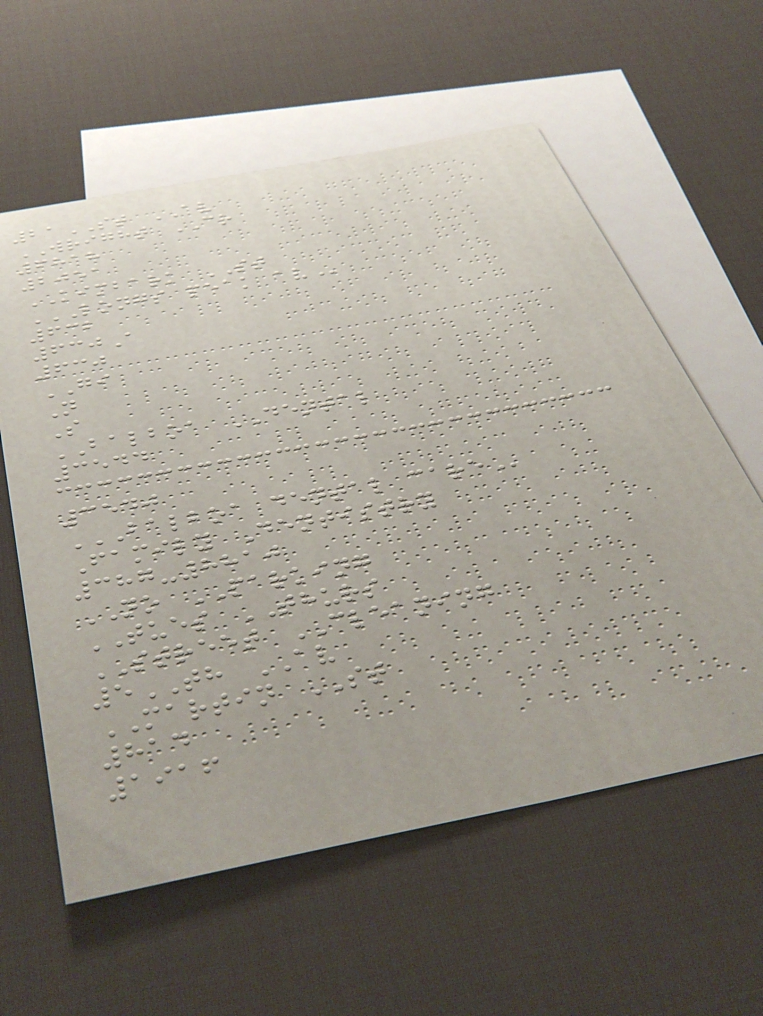21ST AV
WRIGHT CR
6818
2051
KIMBARK ST
LONGS PEAK AV
632
630A
630
GI
N
S
BALBOA DENTAL
3544
3540
BALBOA DENTAL CARE
Family Dentistry
387-8810
NO PARKING
TUES THURS
STREET CLEANING
5TH AV
MARTIN ST
814
1916
